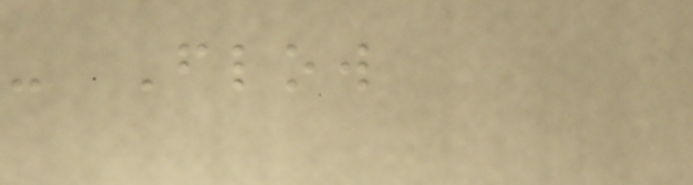- Flow
